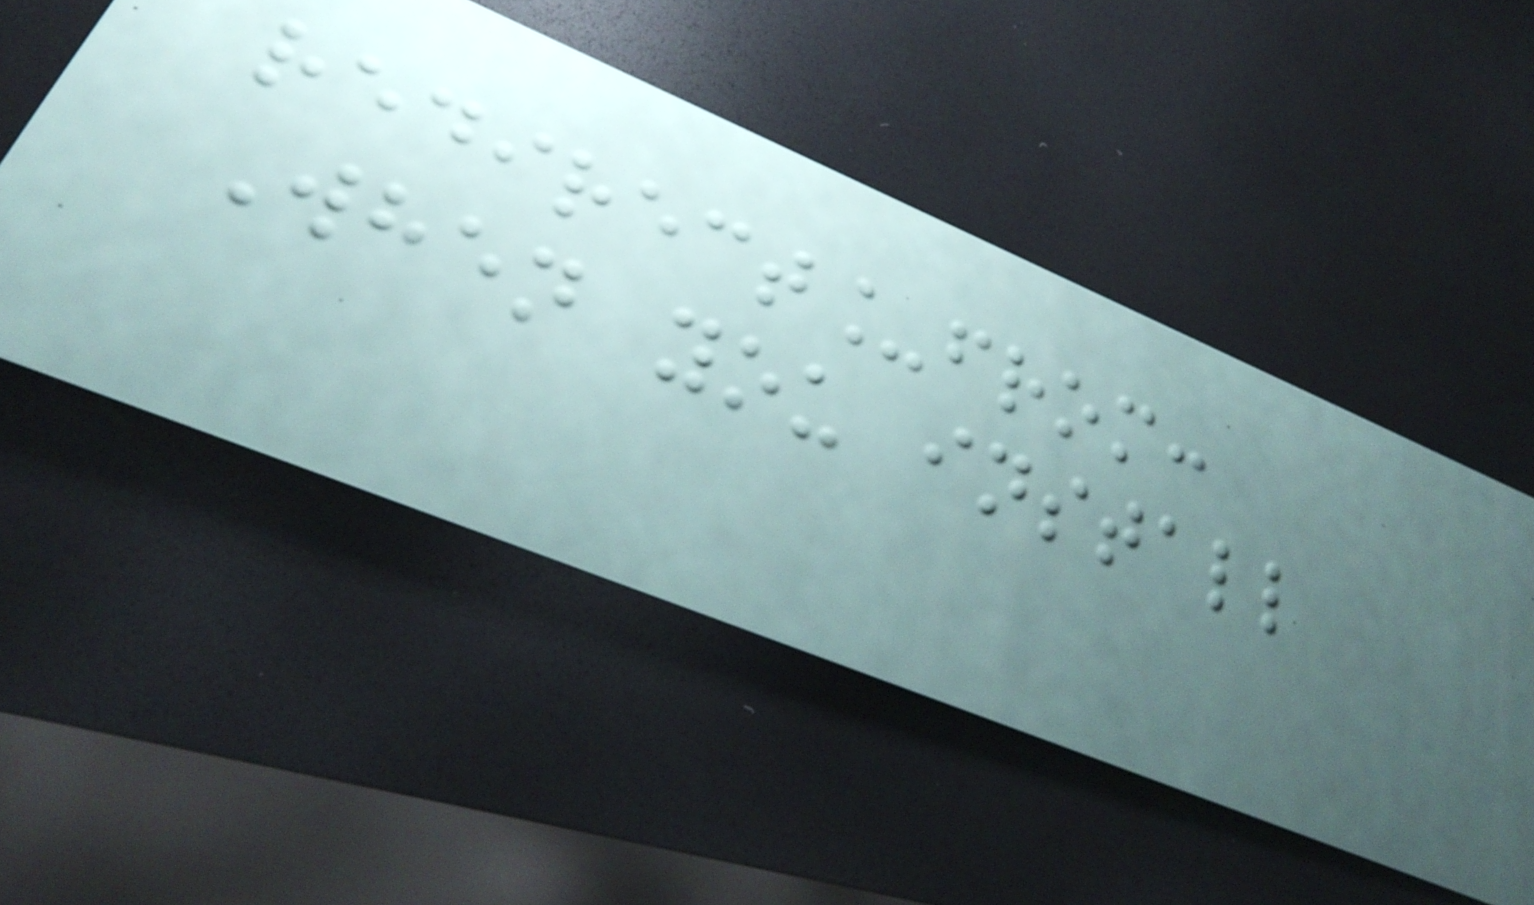redirect_from:
When you install
